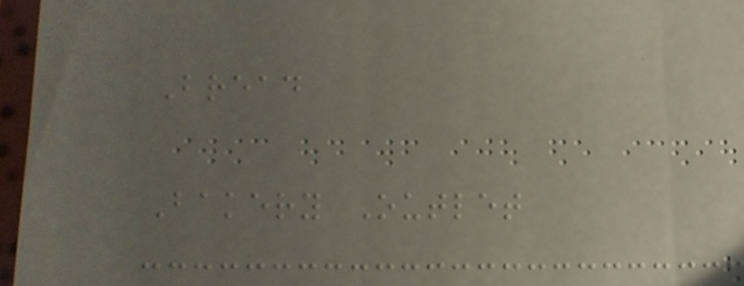Bread
Bakery Outlet
